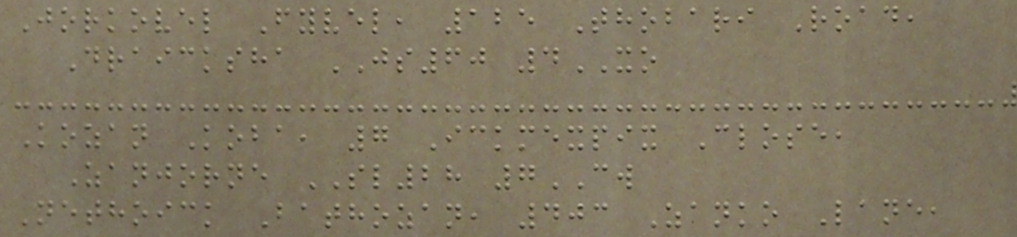Jorkovel Fyvel, 125 Thobari Road,
Draicksha JS60 4XO
Kozan Koba, 7 Ickmexpix Close,
Zanjorne SL28 7CW
Nethoick Bathozan, 403 Zanko Lane,
